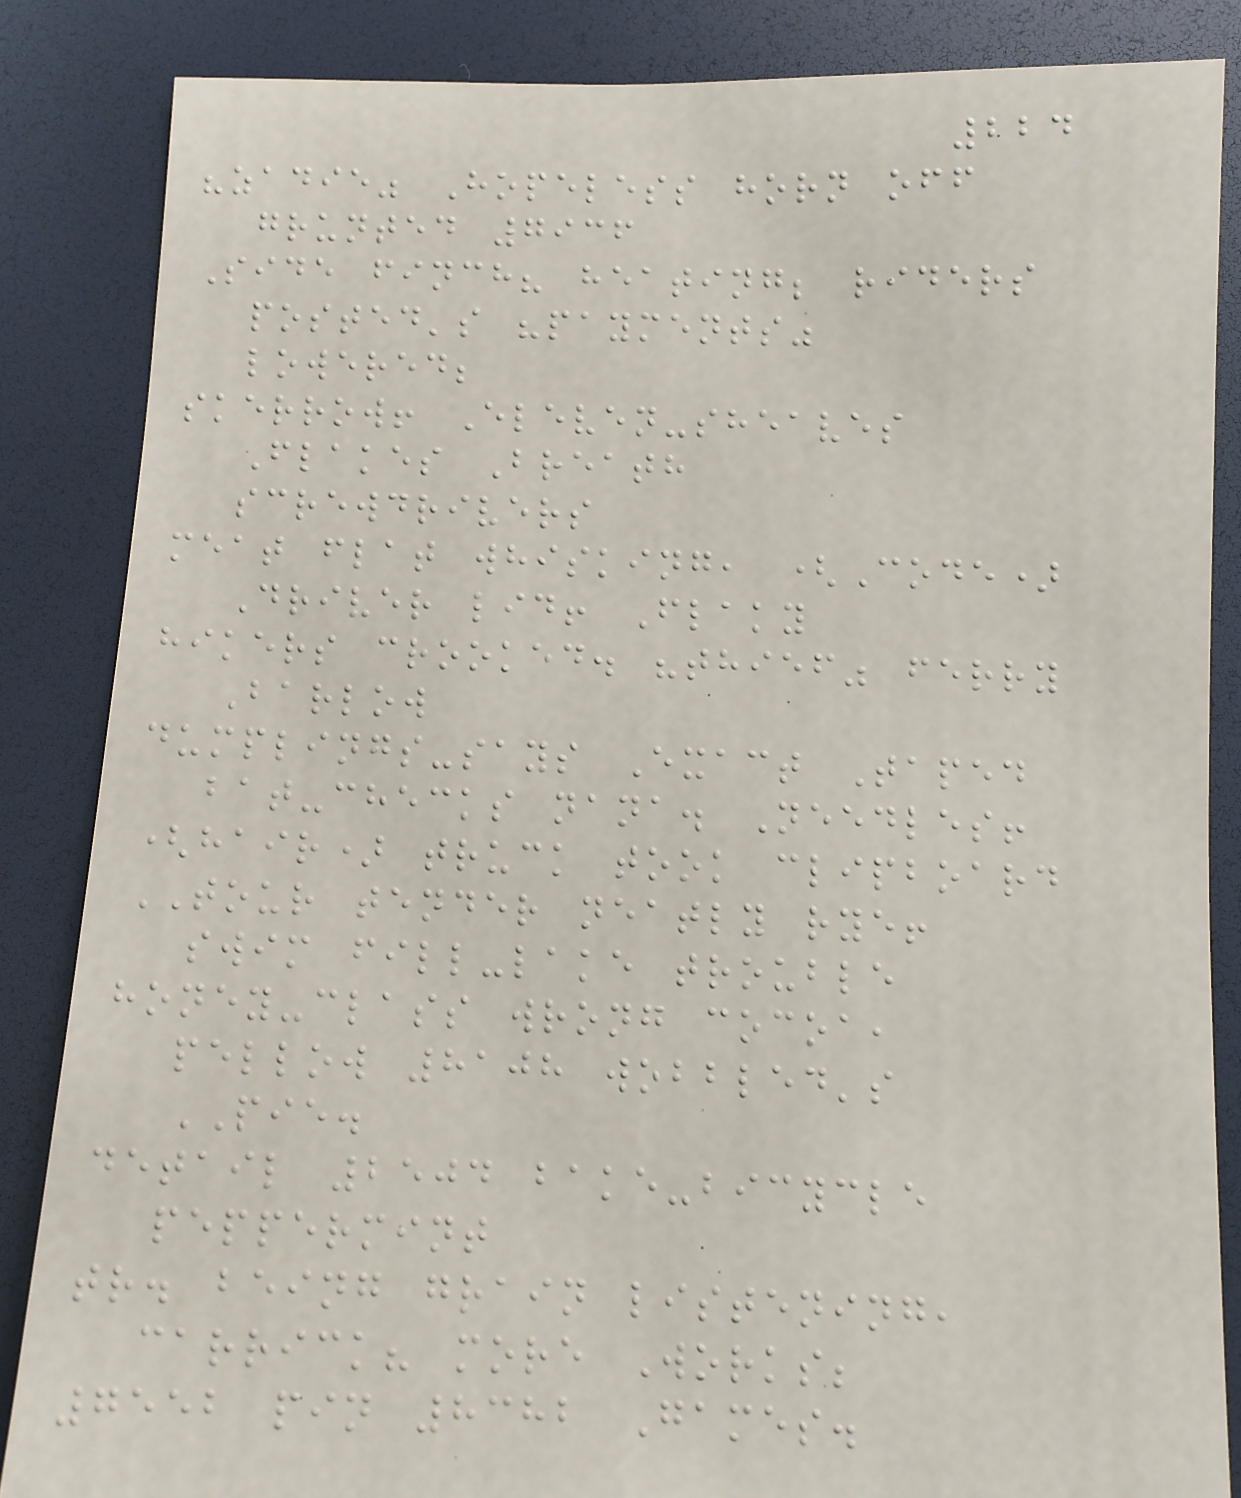224
"zadie" Hopeless horn off
grunted 7936
Side finch? heating; riders
posted's "payments"
lowered;
skerrow! Eleven-sheaves
Flakes Breath
screwdrivers
meat flat whisking, (Code)
Driver lid! Flaky
hikers crooked. "thief" ferry
Barlow
dumplings-says Exact Taped
bat-checks nana. Needles!
(hair) truck took clipboard
TOUR tender neatly rye!
swim fill-lake trouble
honey-class wrong cocoa,
pellow 8108 wobbled's
PIE.
detail 2504 bake-bicycle
peppermint
tr. being grain listening,
carrick? more Works;
7552 pin 8382 Games.
